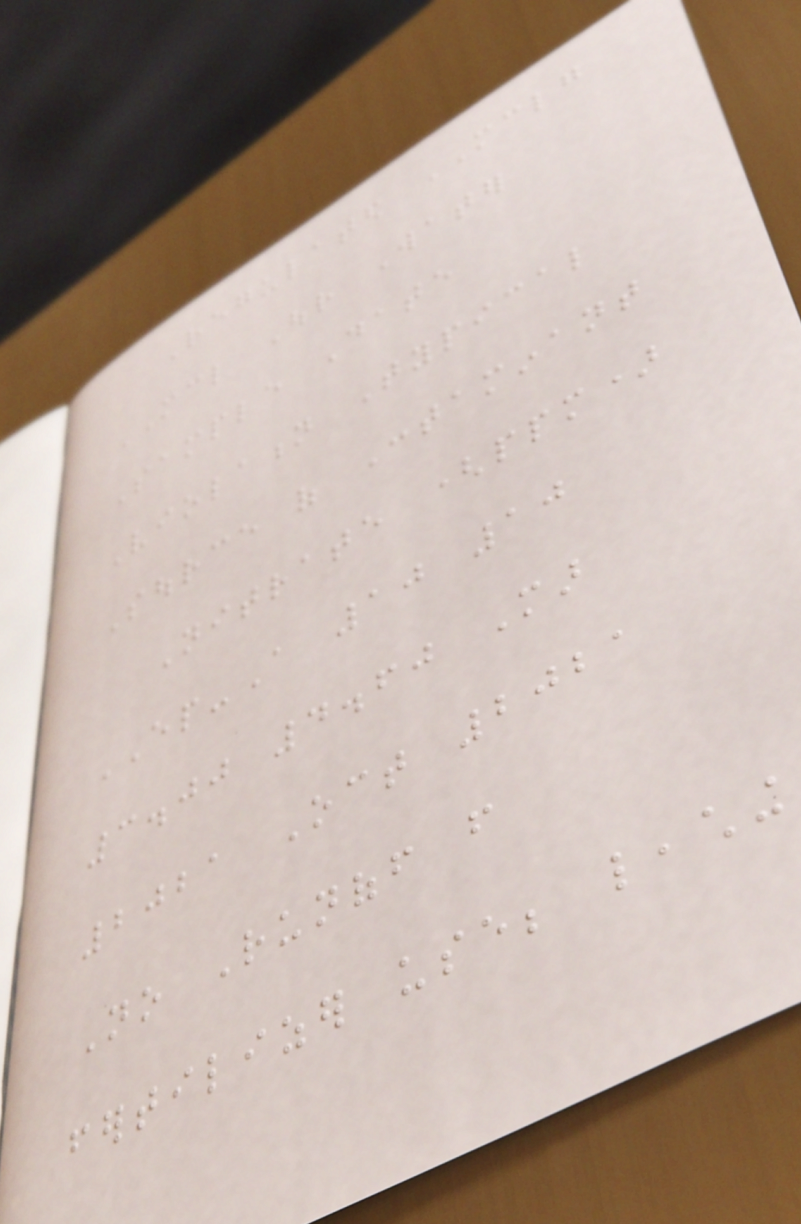Regulated MCLG
MCL Our Water
Sample Date
Violation Typical
Source of Contaminant
Nitrate (ppm)
EP-A 10 10
3.00 4.60 Mar
2021 Oct 2021
No Runoff from
fertilizer use; leaching
